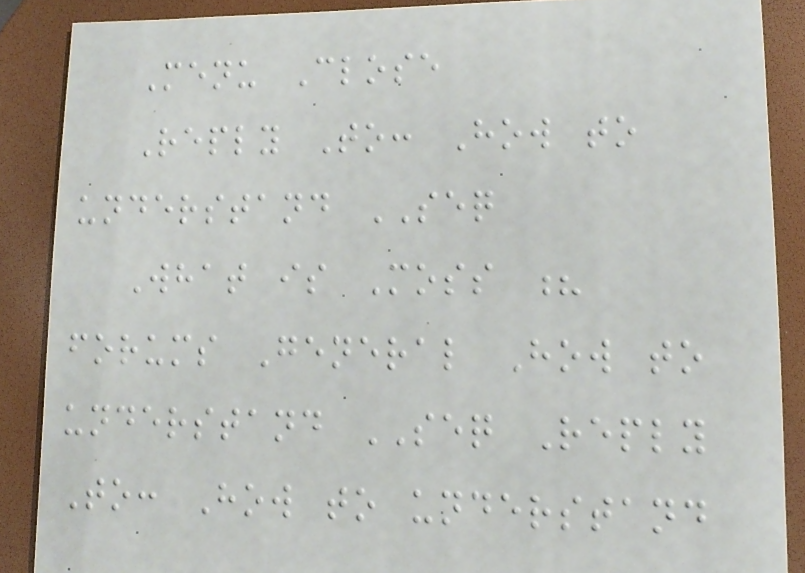Menu Close
Reply To: How to
understand SEQ
What is Moss ?
forums General How to
understand SEQ Reply
To: How to understand
